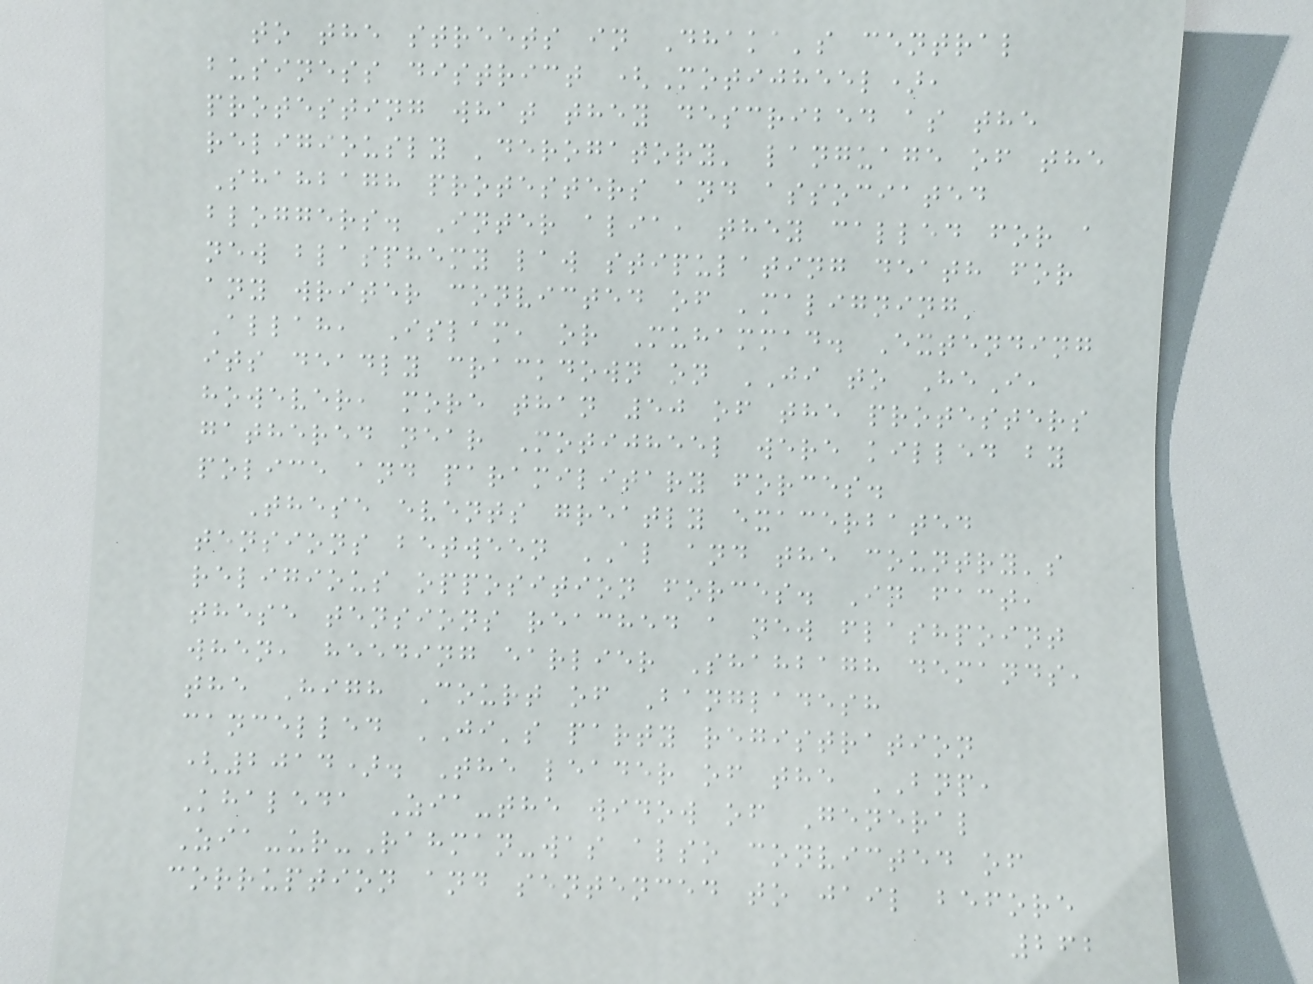to the streets in Dhaka's central
business district (Motijheel),
protesting what they described as the
religiously 'derogatory' language of the
Shahbagh protesters and associated
bloggers. Inter alia, they called for a
new blasphemy law stipulating death for
any writer convicted of 'maligning'
Allah, Islam, or Muhammad. Extending
its deadly crackdown on JI to HeI,
however, more than 50 of the protesters
gathered near Motijheel were killed by
police and paramilitary forces.
These events greatly exacerbated
tensions between AL and the country's
religious opposition forces. In fact,
these tensions reached a new flashpoint
when, heeding earlier Shahbagh demands,
the High Court of Bangladesh
cancelled JI's party registration
(2014). The leader of the BNP,
Khaleda Zia-the widow of General
Zia-ur-Rahman-was also convicted of
corruption and sentenced to jail before
262
